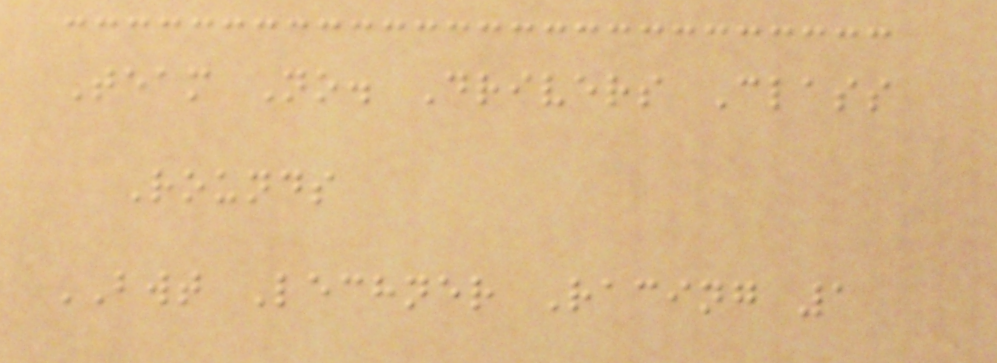Team No. Drivers Class
Rounds
BWT Lechner Racing 1
